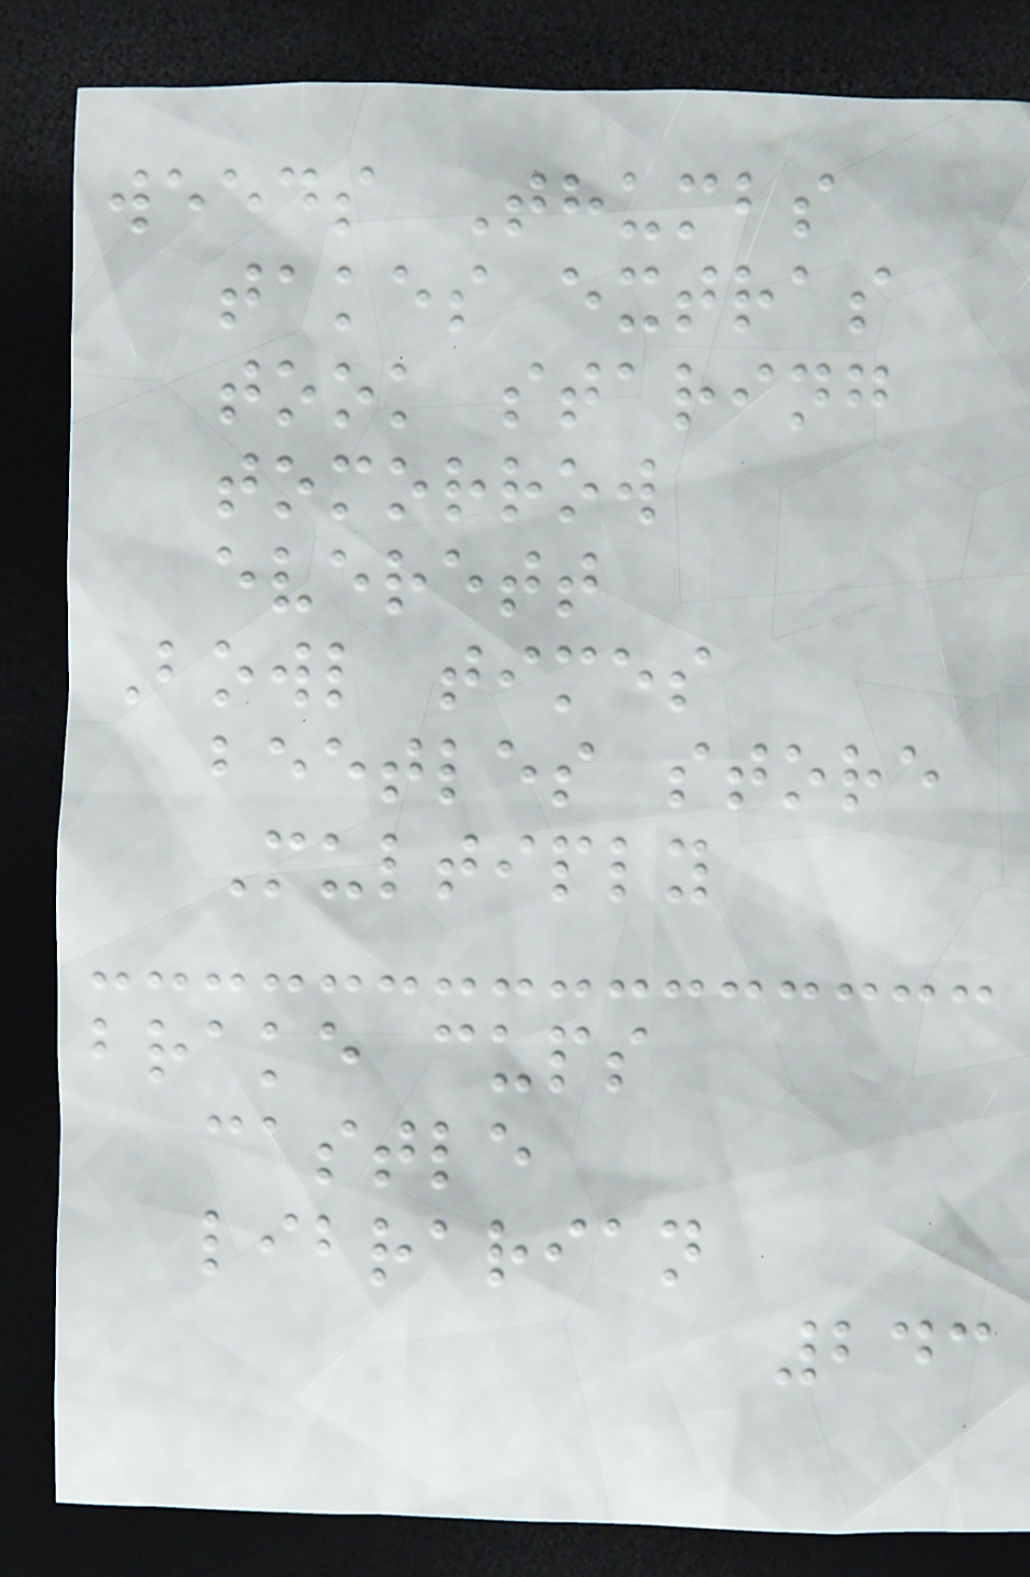weeds Thumbs
takes extras
took staring
tomorrow
everett
Bowl times
beetles store
Multiply
brake cups
castle
librarian
243
